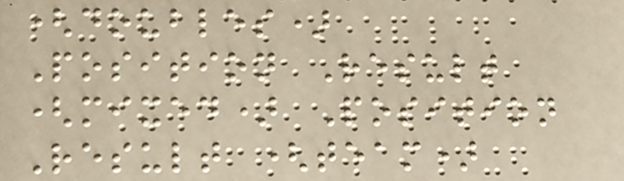(doubles)
Position Result
(mixed) Position
Result (team)
